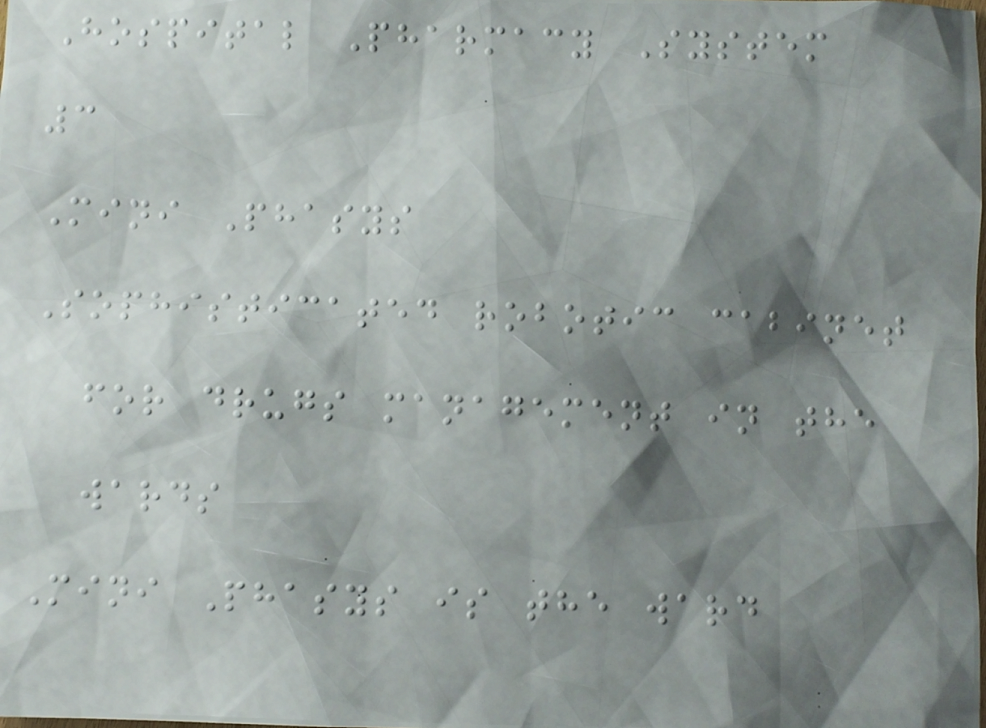Hospital Pharmacy System
3
Mini Phasys
Sophisticated robotic cabinet
for drugs management in the
wards
Mini Phasys is the ward
